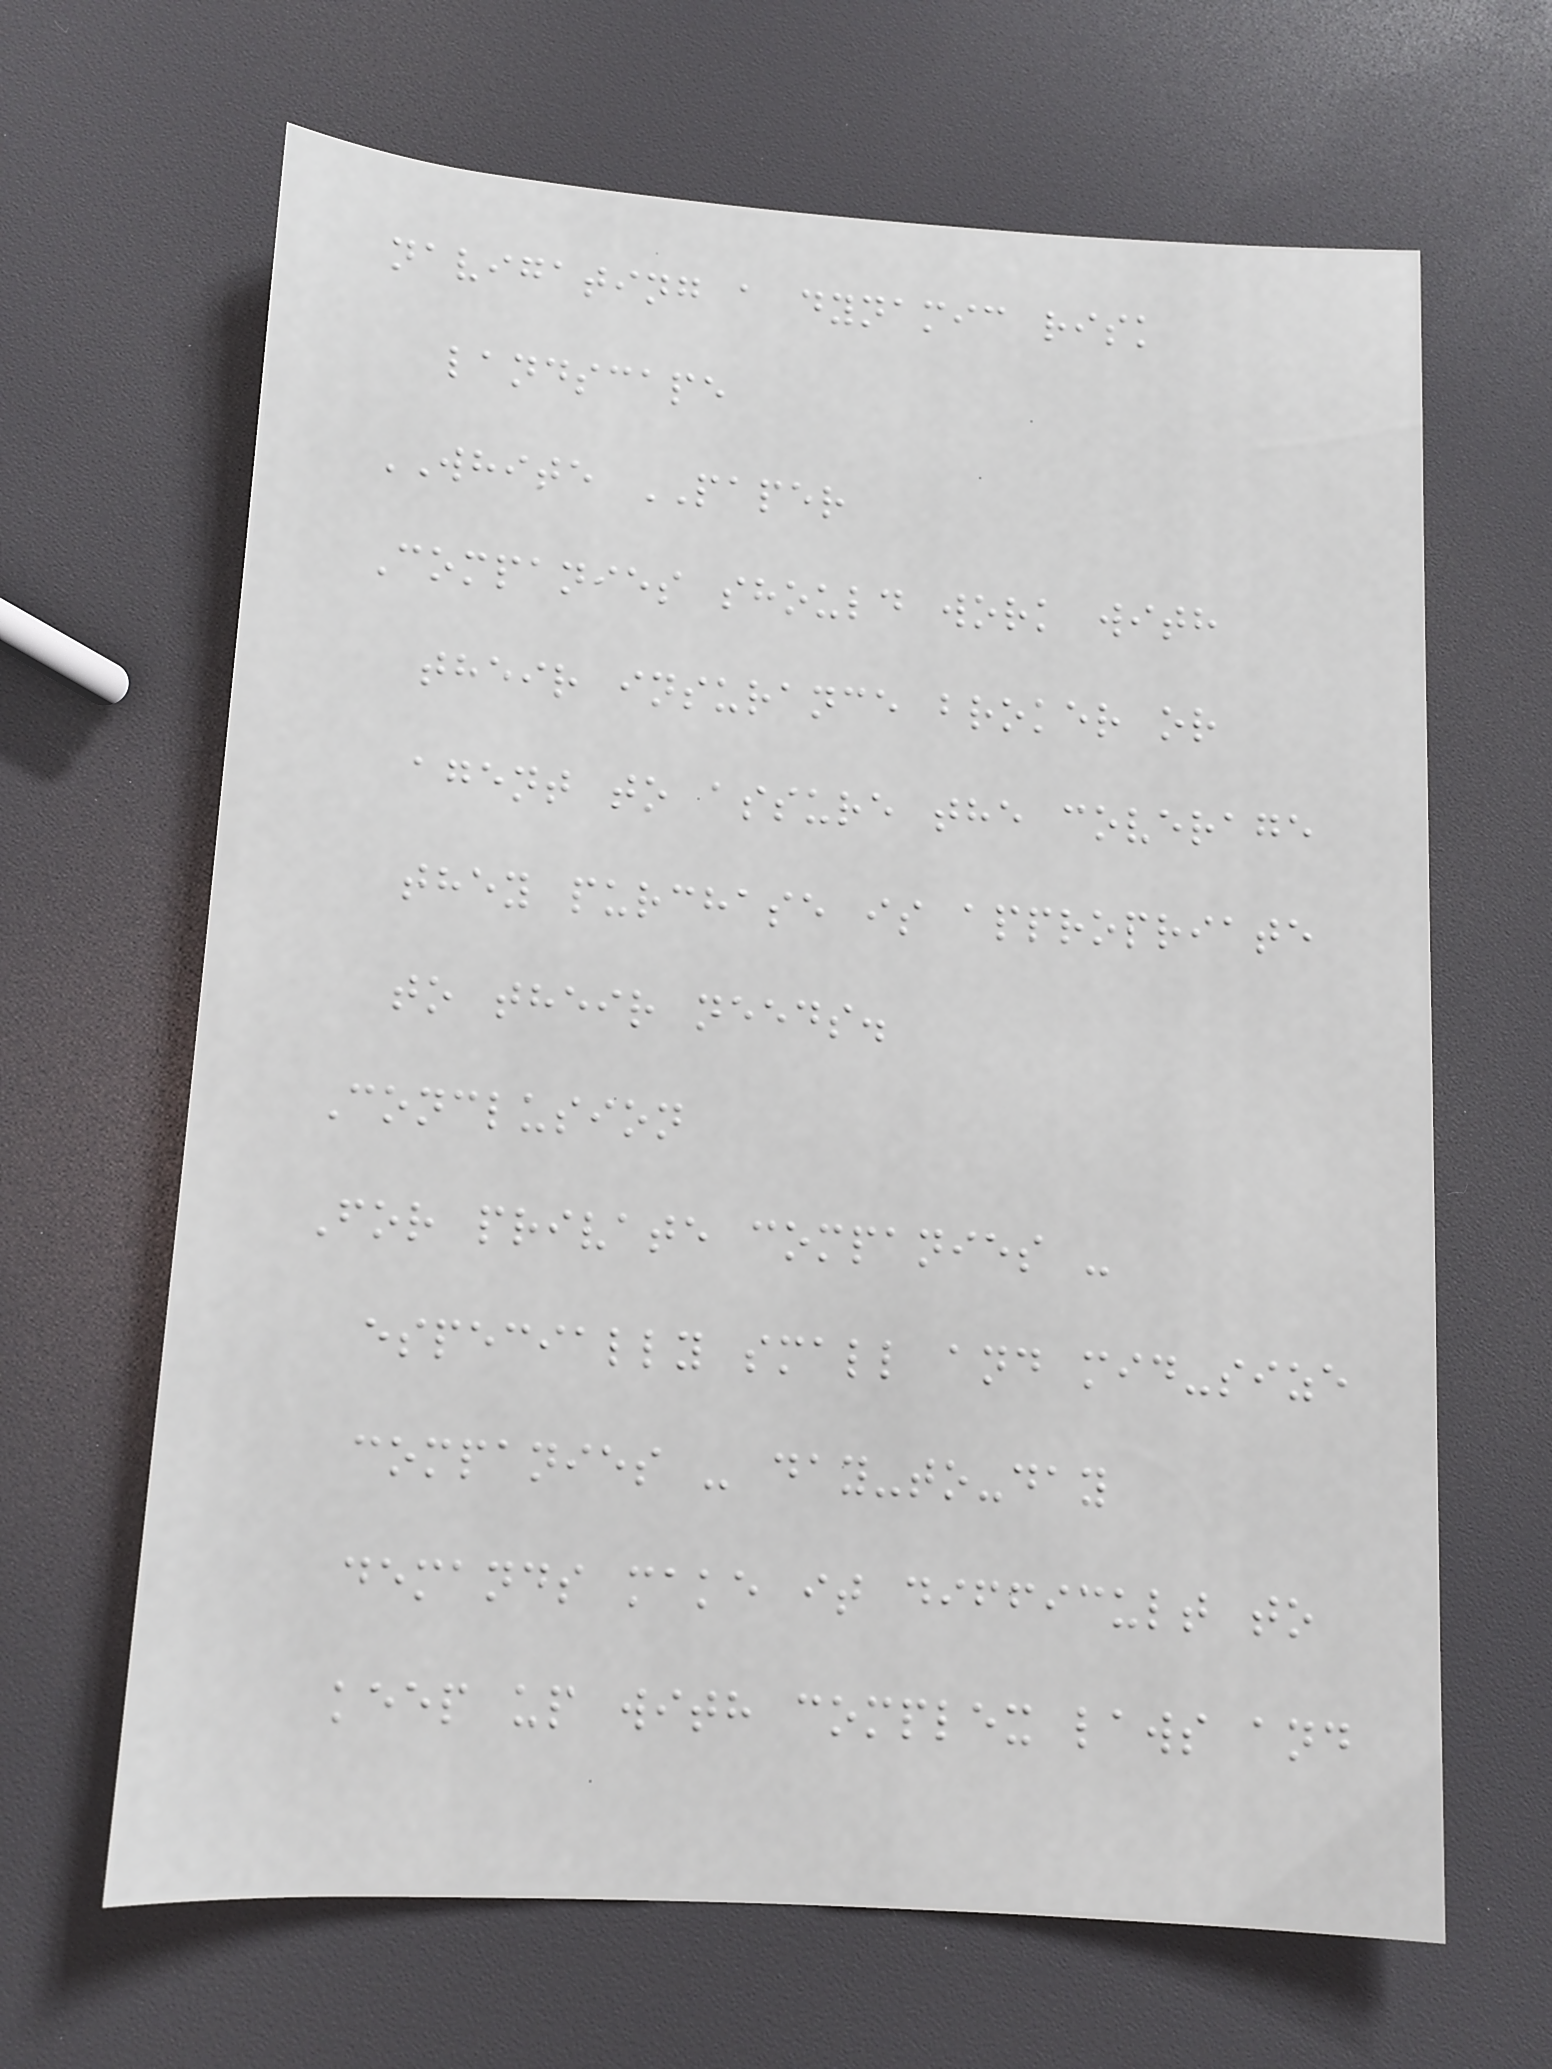navigating a dynamic risk
landscape
WHITE PAPER
Companies should work with
their insurance broker or
agent to assure the coverage
they purchase is appropriate
to their needs.
Conclusion
For private companies -
especially small and mid-size
companies - day-to-day
demands make it difficult to
keep up with complex laws and
